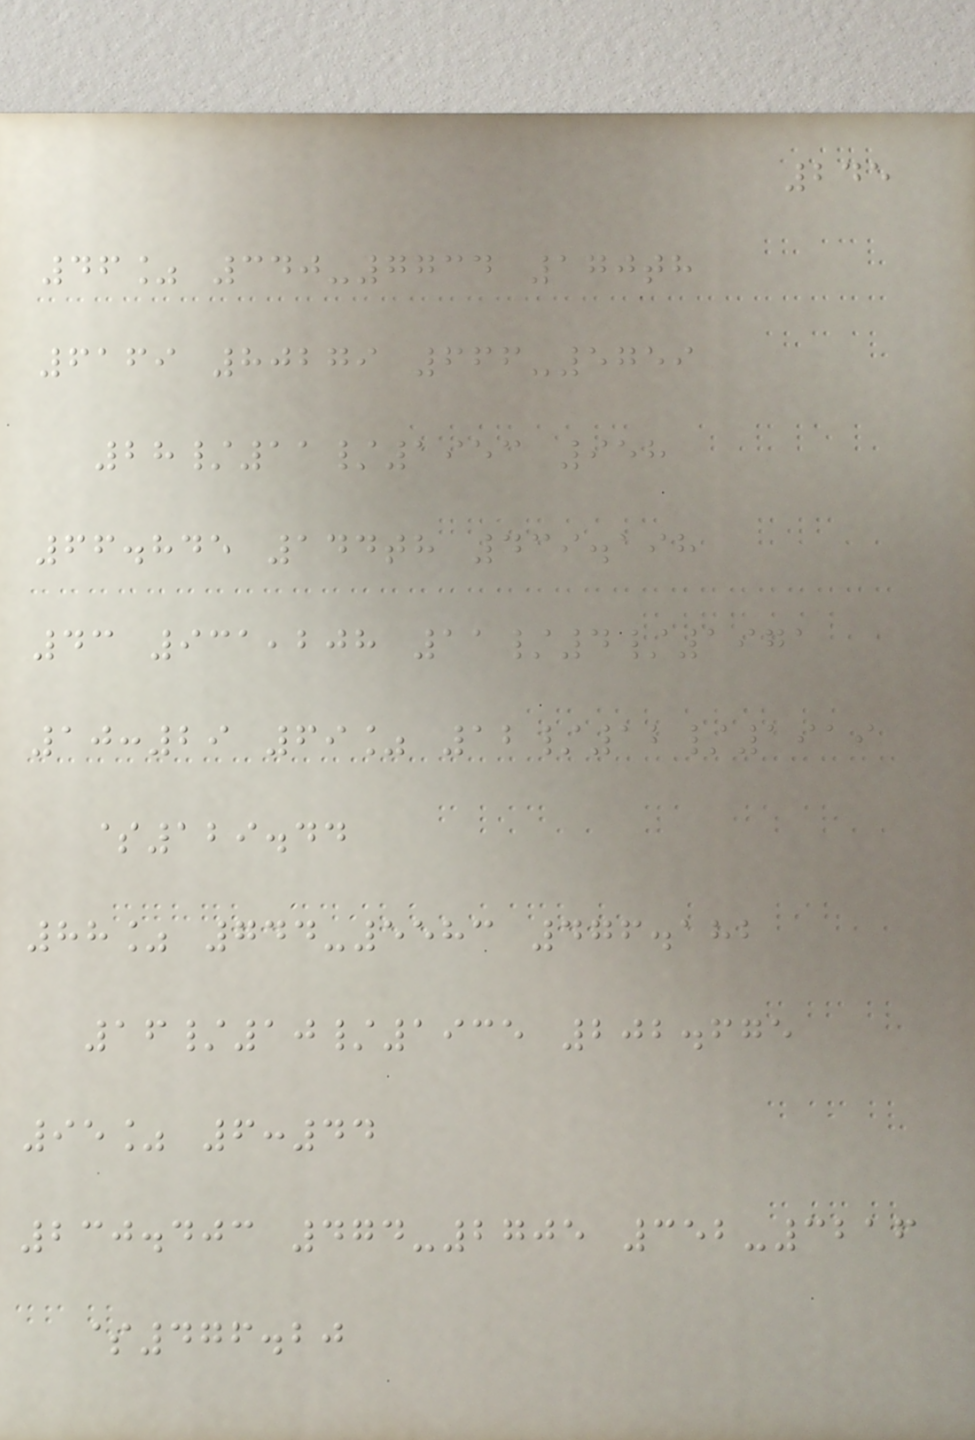245
46% 340-7734 170th
6169 80279 666-5759
28/11/1953 958
66.845 144th 439.198
43 931,208 11/4/1971
10:29 69% 12/12/1919
$129.44
88% 744-5583 476.182
16/10/1935 202.675
95% 6:44
230.403 474-2705 352-3216
$476.20
